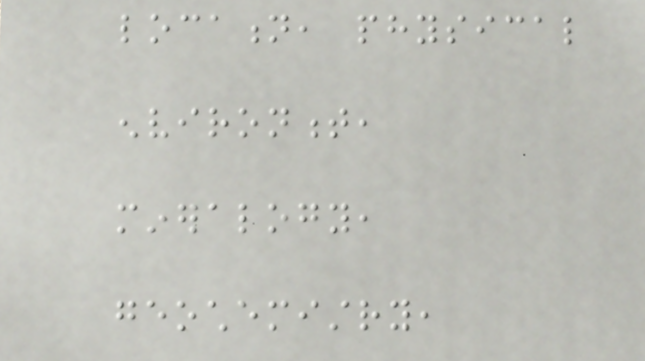location, physical
environment,
mineralogy,
geochemistry,
